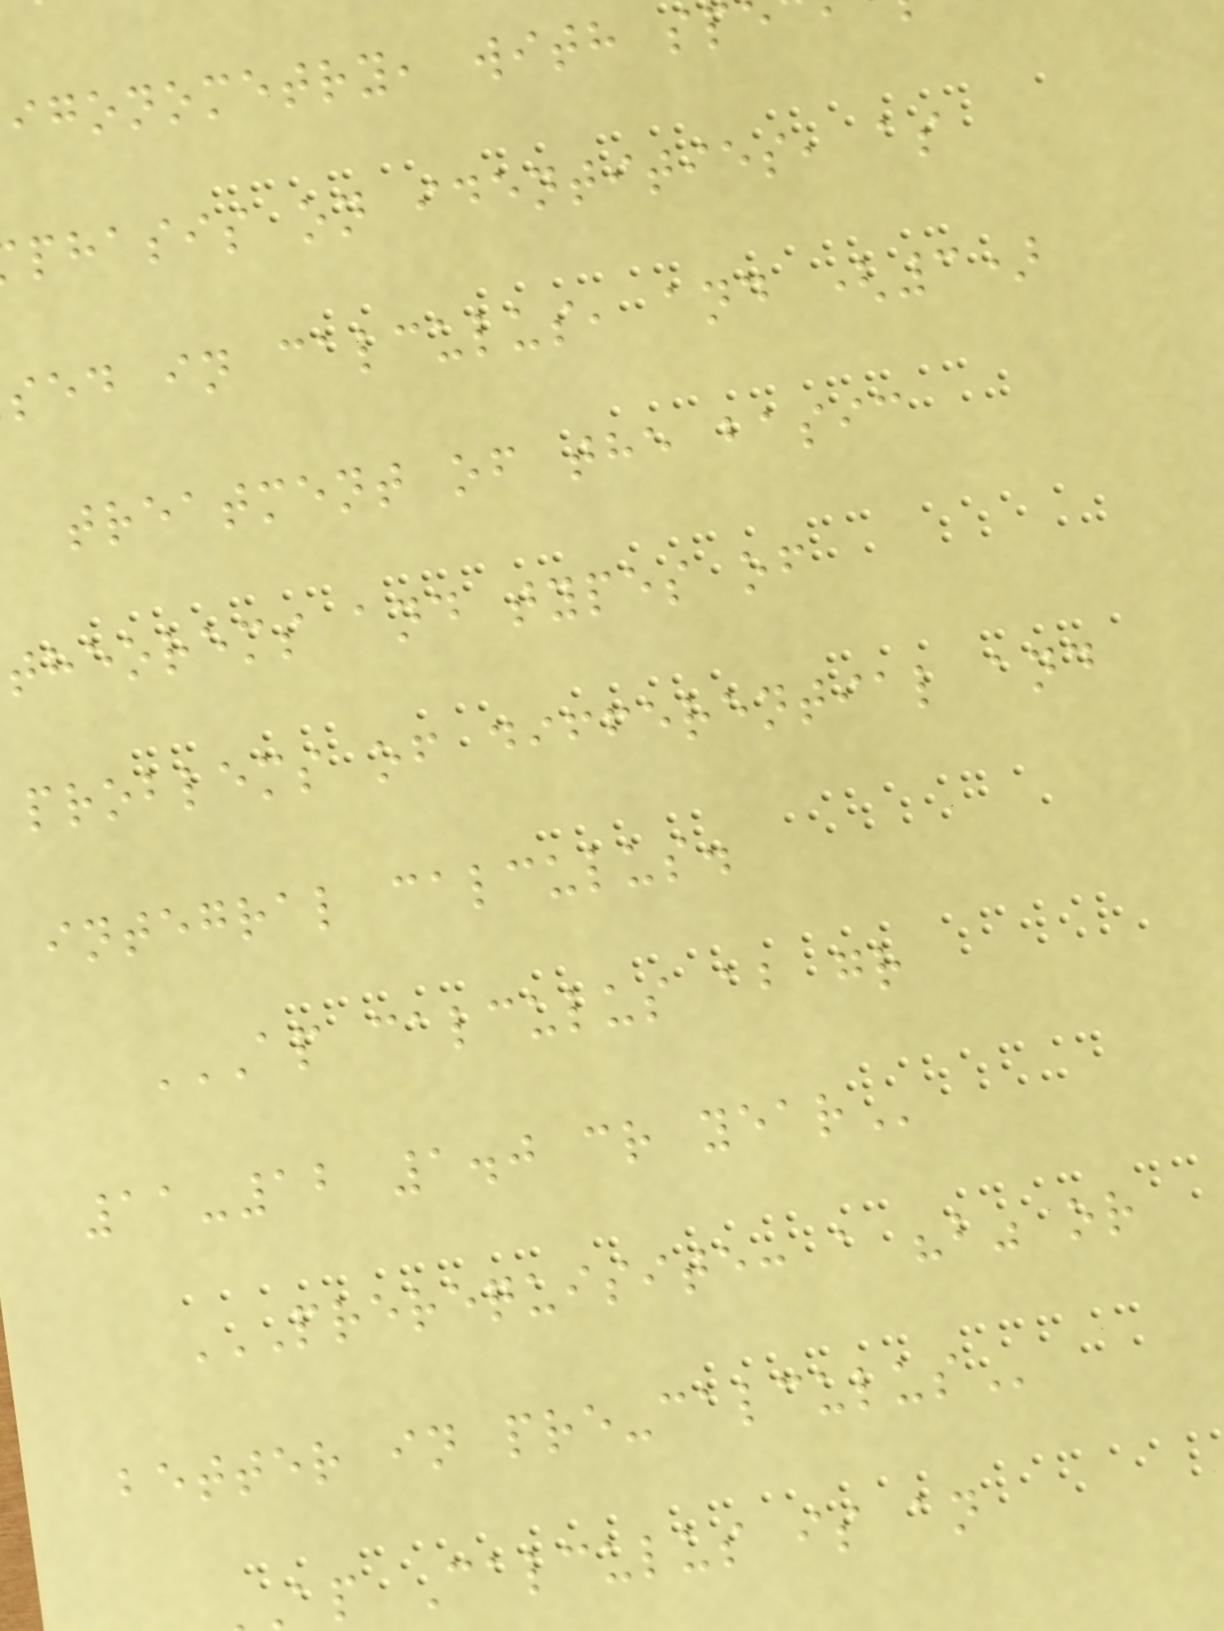igonometry, with sp
phasis on identities, as
sed in calculus, and (3)
treatment of the basic
theorems and types of
problems of differential and
integral calculus.
AP CALCULUS AB GR
11-12 1.0 cr
PREREQUISITE: A "B" OR
better in
ap Calculus is an
